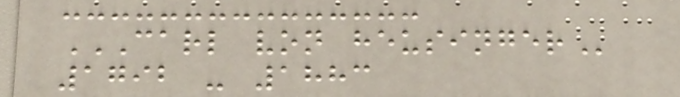CARL VON HEUSINGER
1792 - 1883
